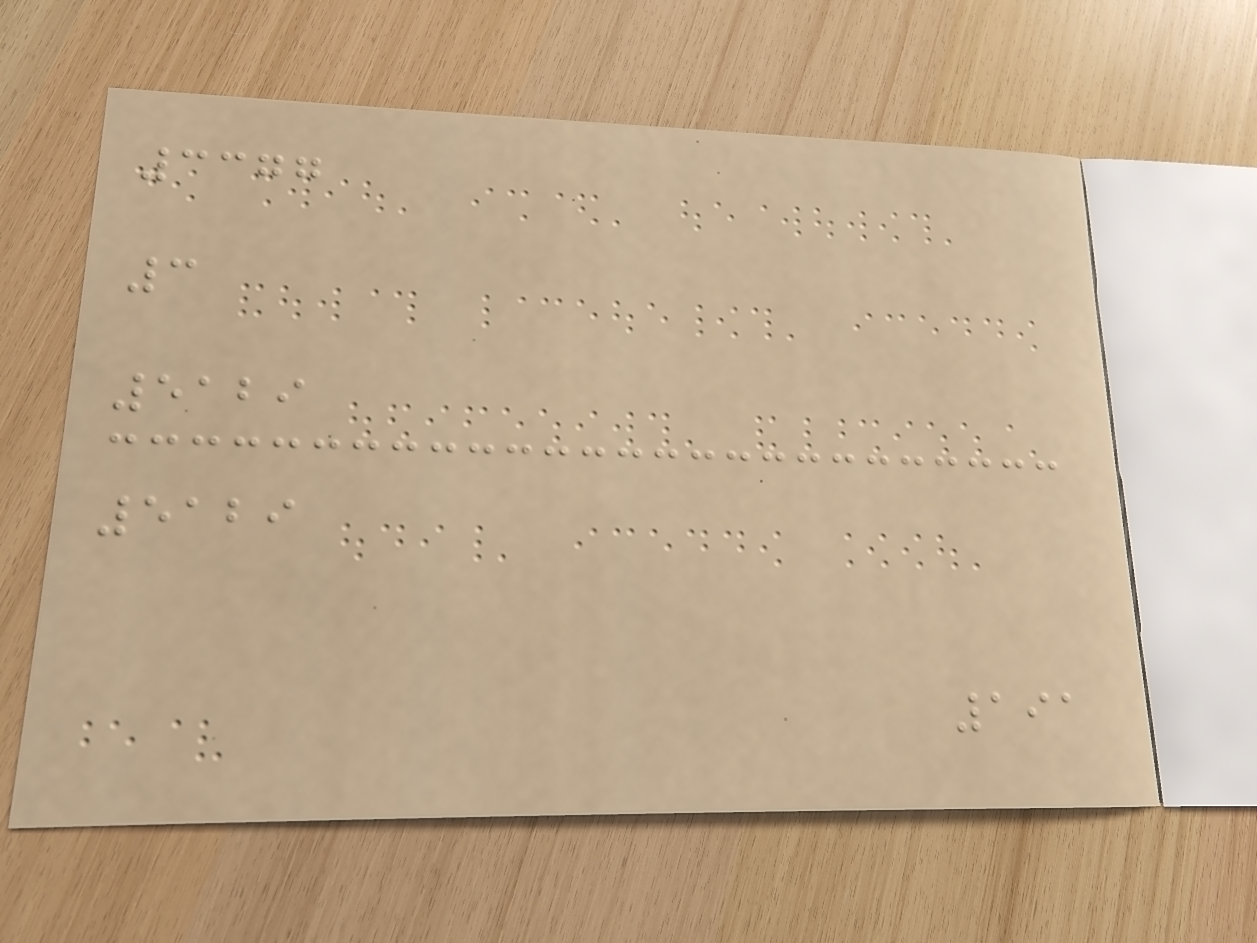3377
3
5129
5129
191
